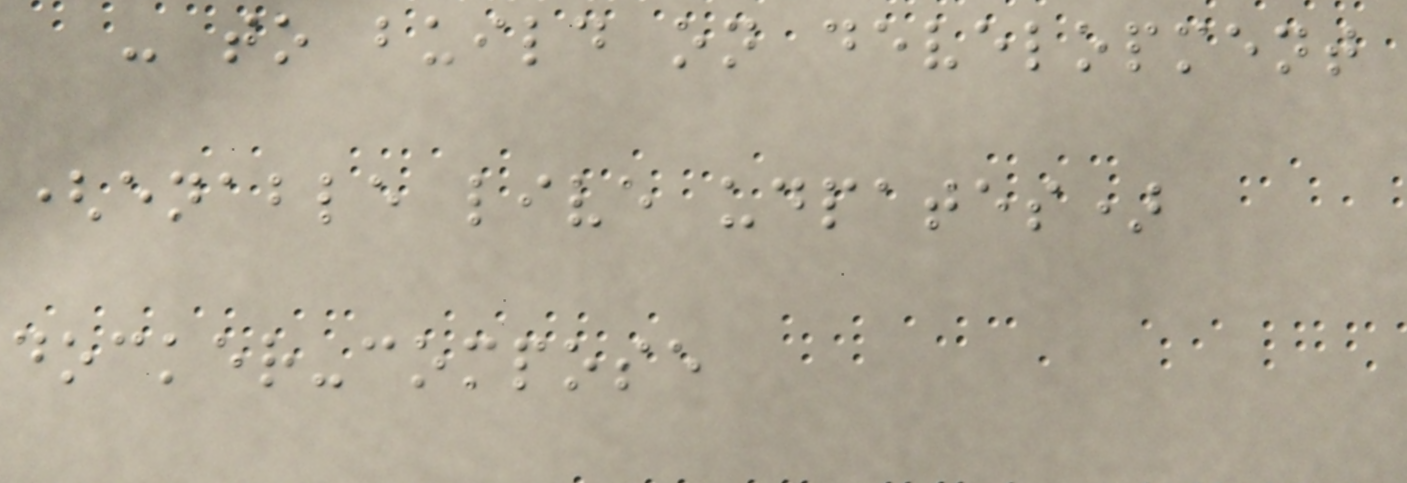- to build on development
(enable live udpates)
docker-compose
